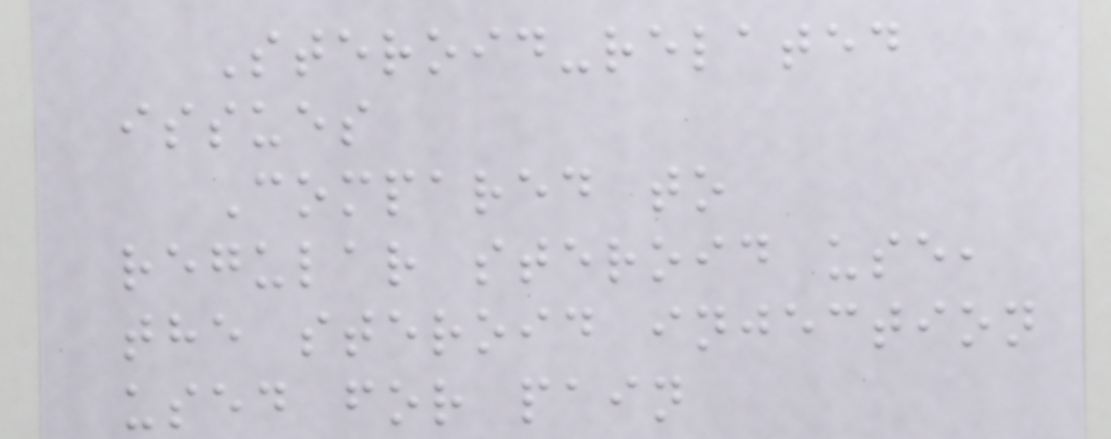Steroid-related
issues
Compared to
regular steroid use,
the steroid injection
used for pain
